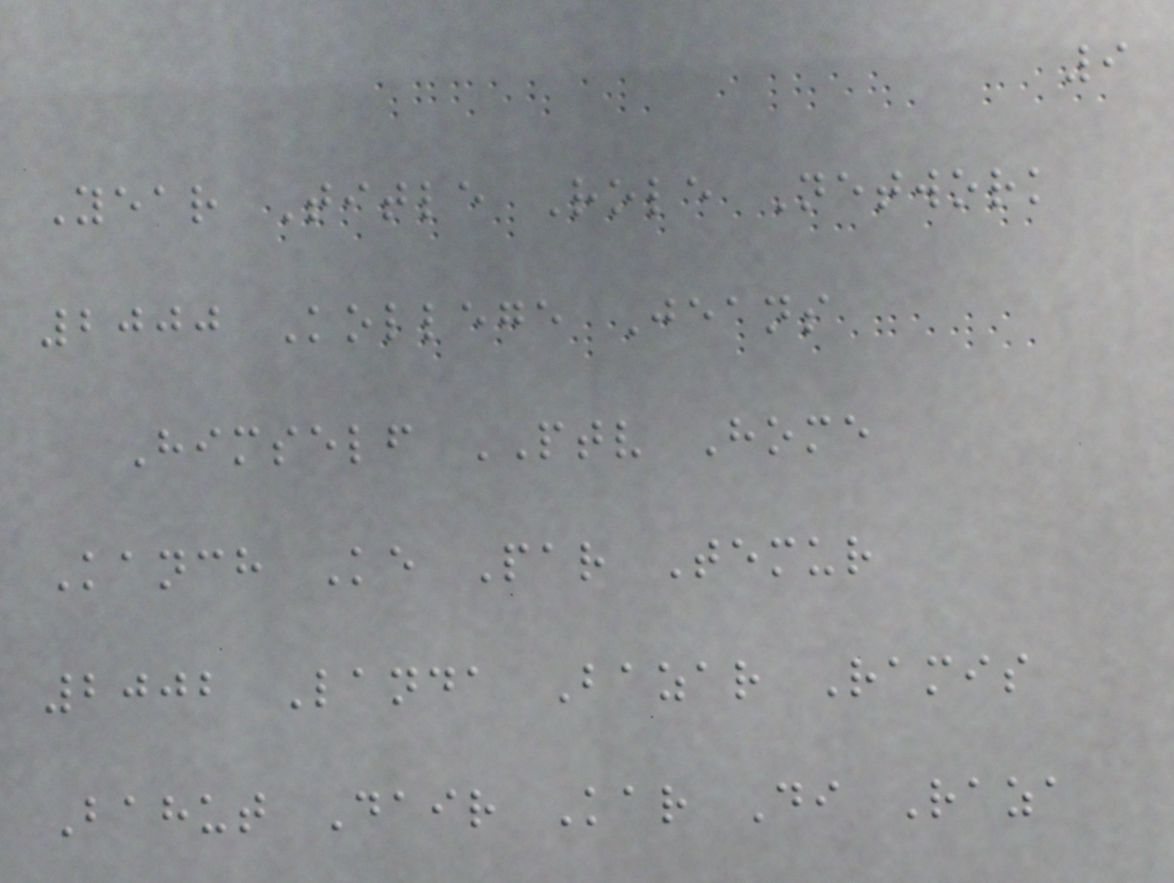9
Year Title Role Network
2000 Kollege Jeans
Himself PTV Home
Kanch Ke Par Temur
2002 Landa Bazar Ramis
Bahut Dair Kar Di Raza
